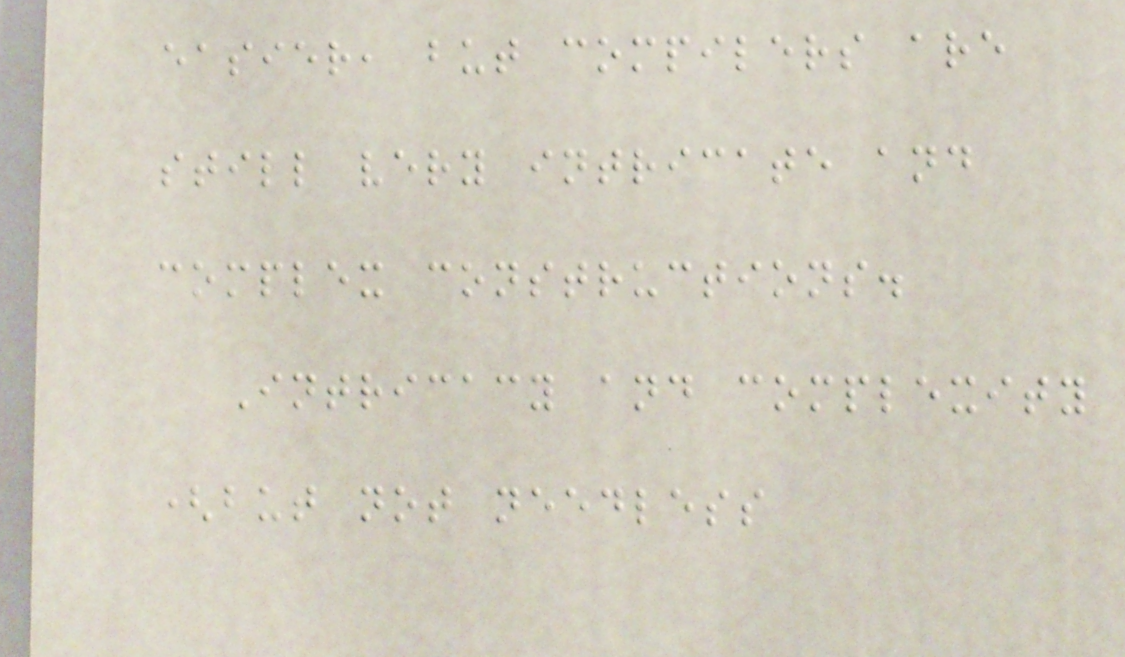easier, but compilers are
still very intricate and
complex constructions.
Intricacy and complexity
(but not needless
